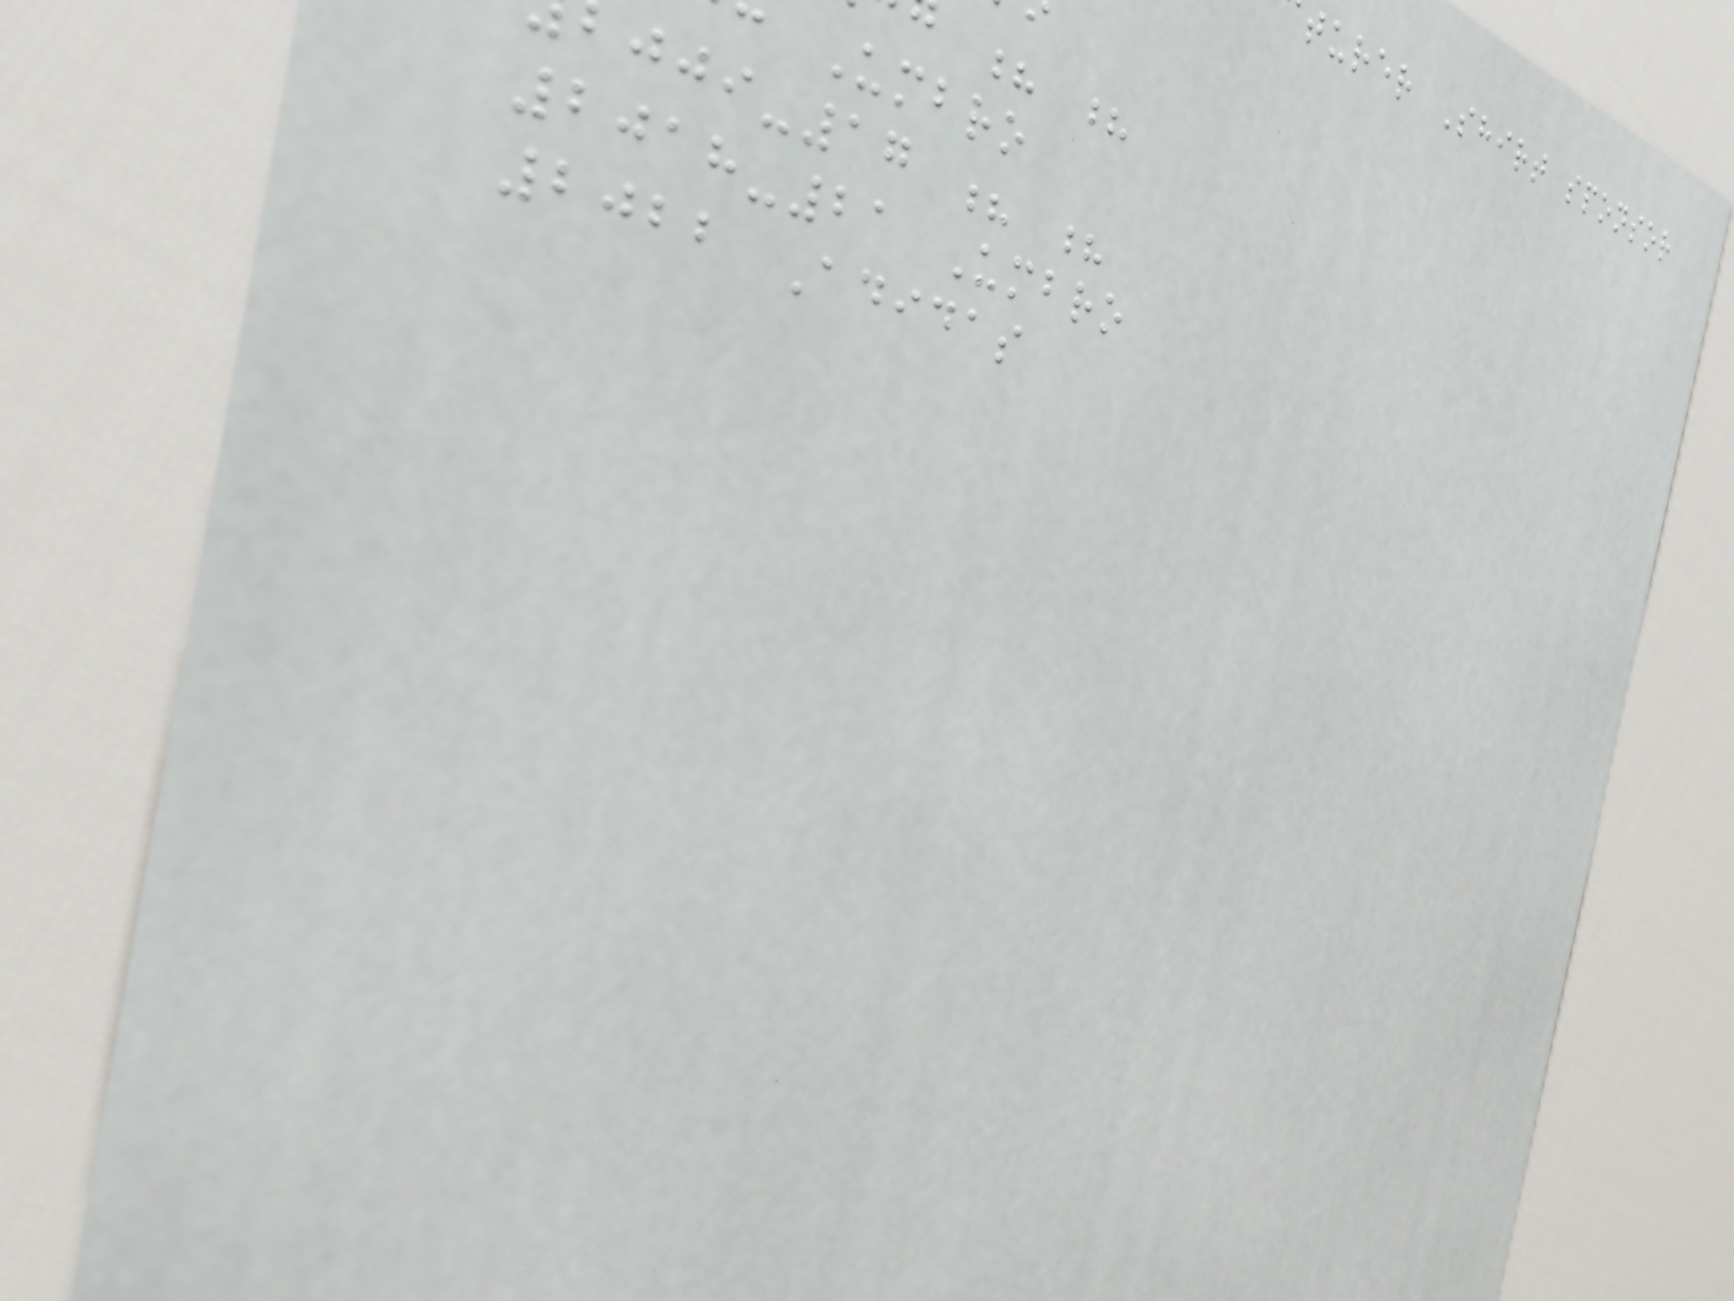turer Shirt sponsor
? ?
Umbro
-17 ? ?
2018-21 Umbro
2022 Adidas
